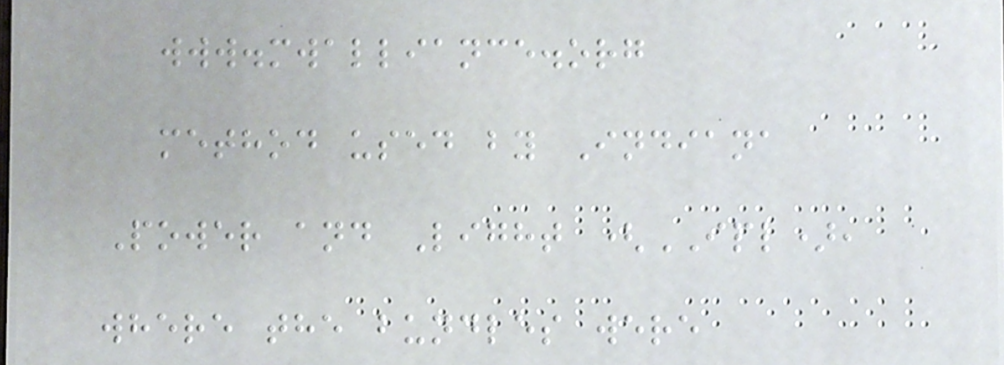www.mwalliance.org
method used by Indiana
Power and Light (IPL),
where the bundles were
